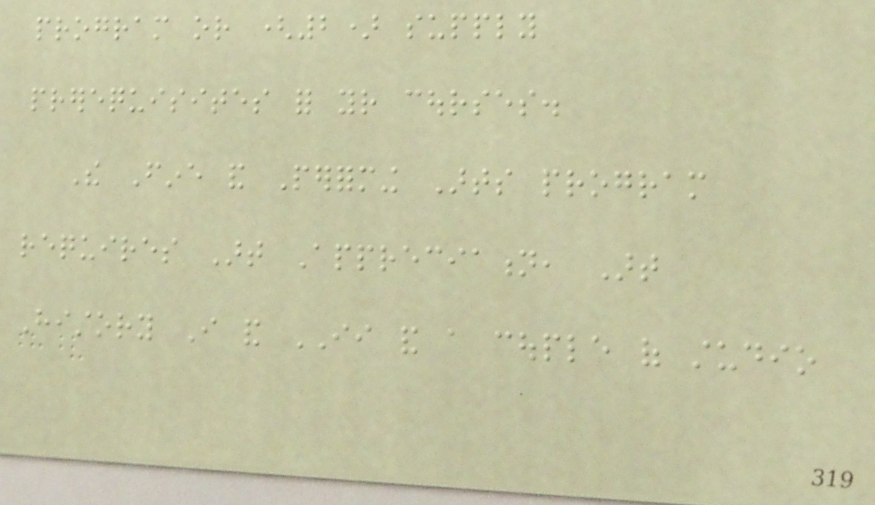program or (2) supply
prerequisites for your courses.
The Fine and Performing Arts program
requires Art Appreciation, Art
History I and II and a couple of studio
